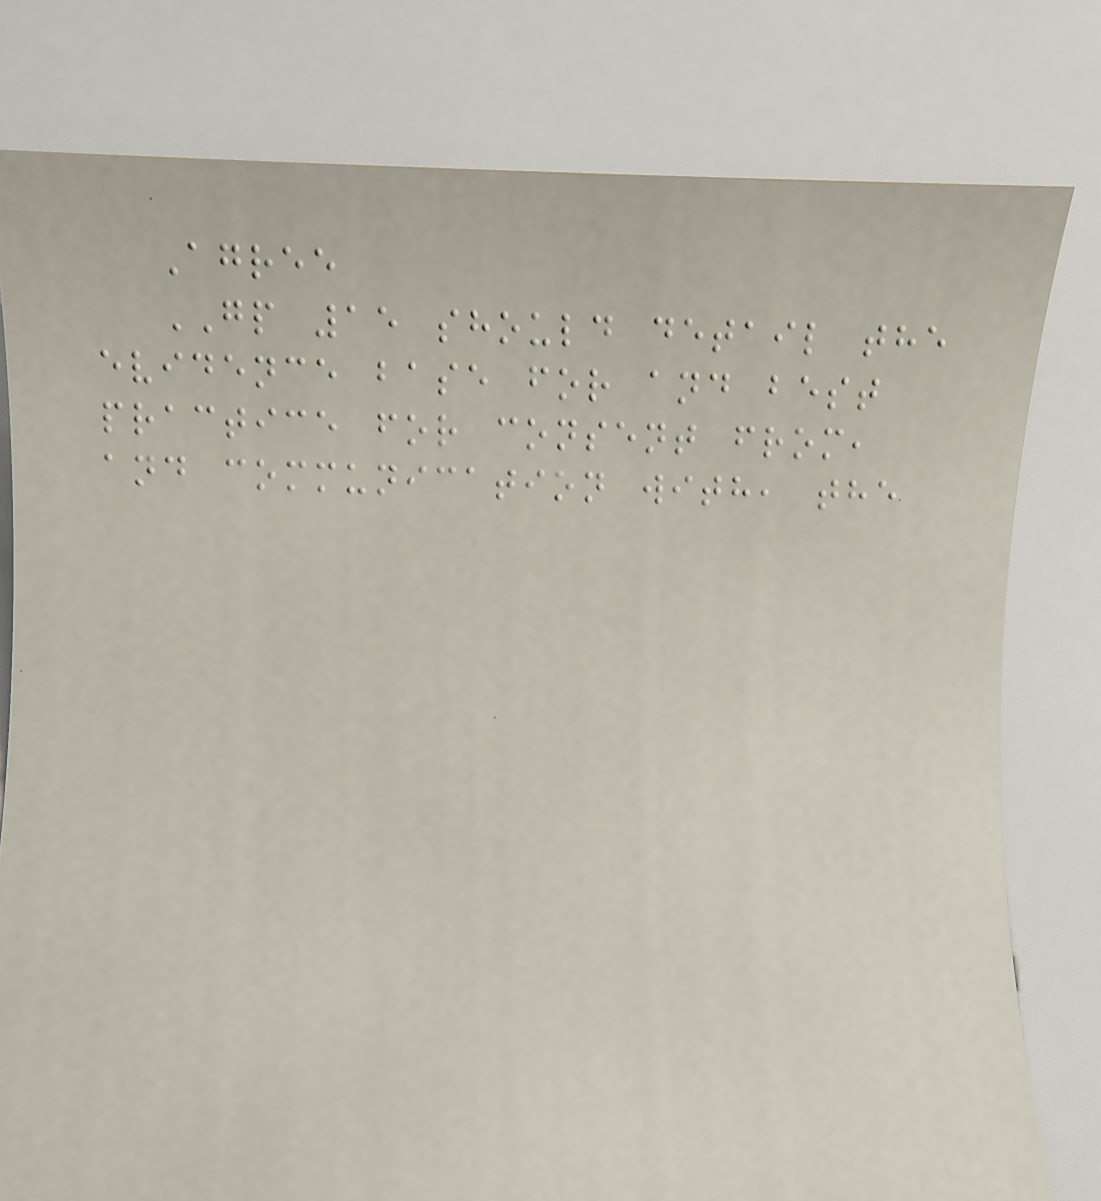Agree
GP 15 should detail the
evidence base for and best
practice for consent from,
and communication with, the
